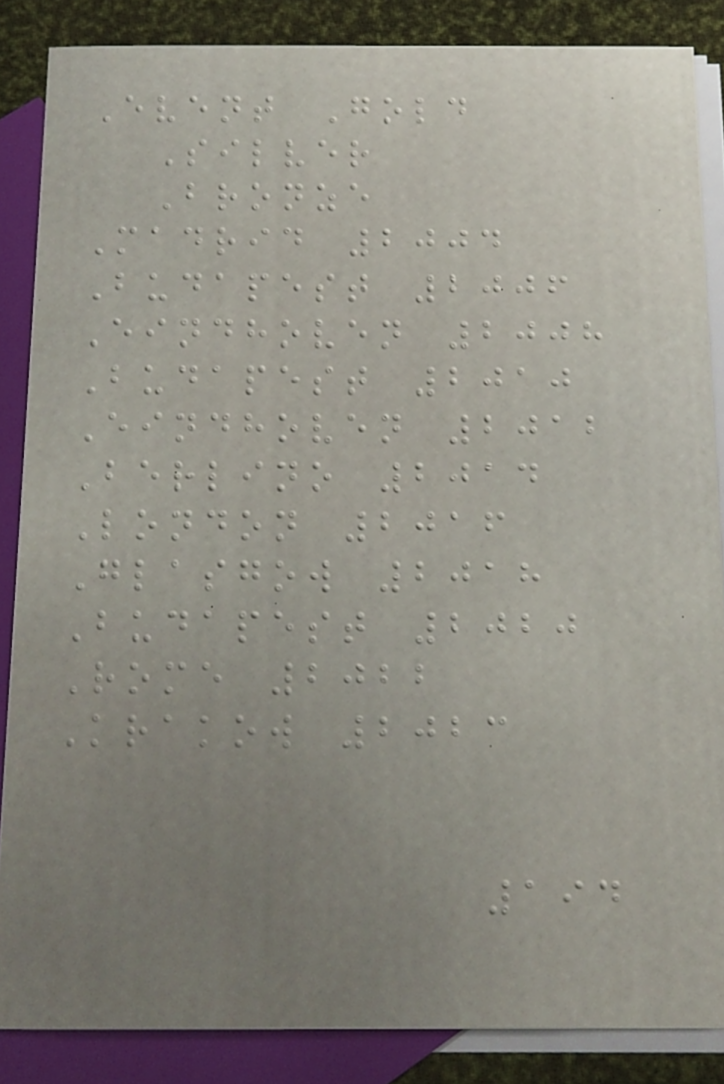Event Gold
Silver
Bronze
Madrid 2004
Budapest 2006
Eindhoven 2008
Budapest 2010
Eindhoven 2012
Berlino 2014
London 2016
Glasgow 2018
Budapest 2020
Rome 2022
Krakow 2023
194
